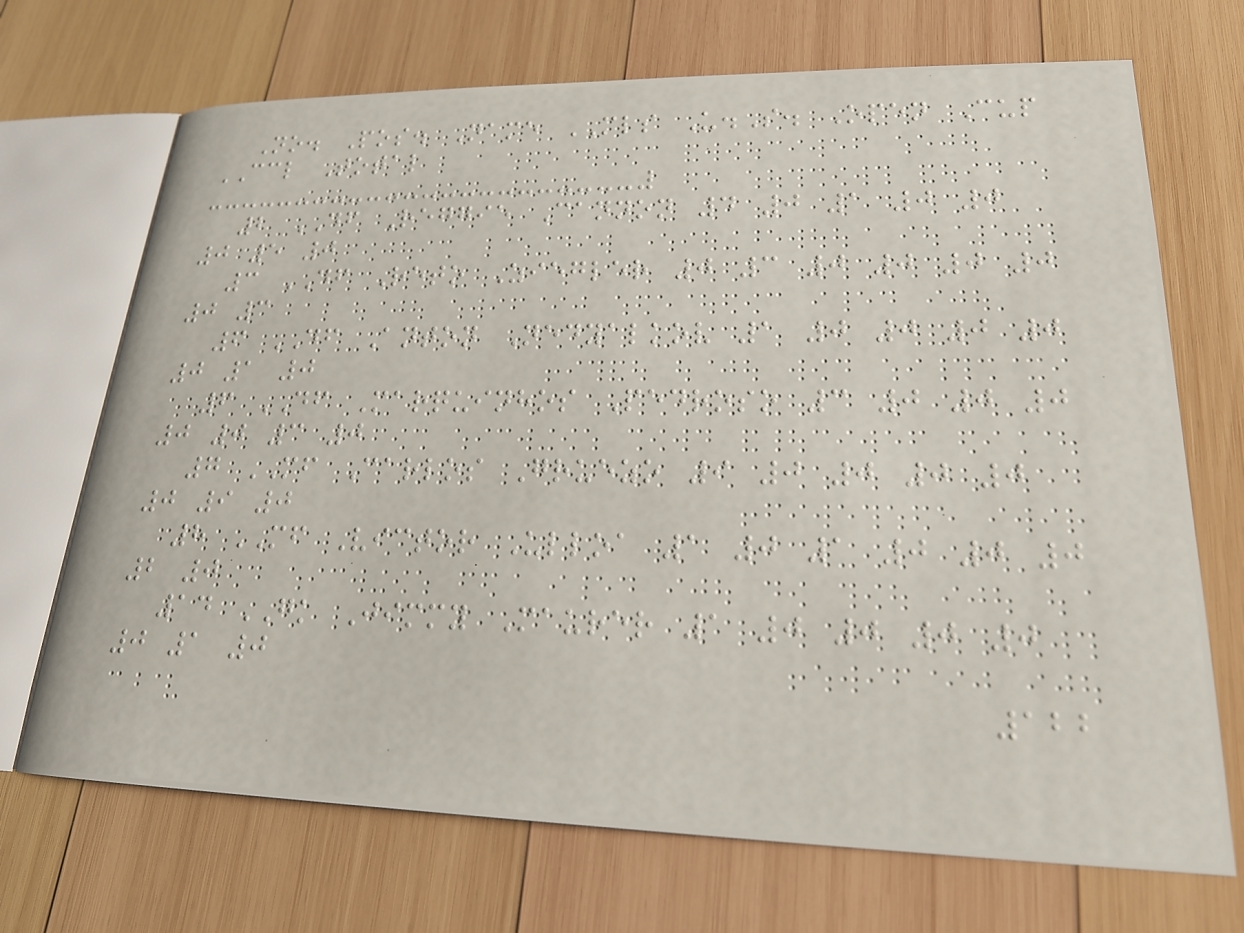No. Pos. Name MLS U.S. Open Cup
CCL Total
2 DF Reggie Cannon 4 0 1 0 0
0 5 0
3 DF Reto Ziegler 0 3 0 0 0 0
0 3
6 DF Anton Nedyalkov 1 0 0 0 0
0 1 0
6 DF Marquinhos Pedroso 3 0 0 0
0 0 3 0
7 MF Carlos Gruezo 9 0 0 0 0
0 9 0
8 MF Victor Ulloa 1 0 1 0 0 0
2 0
14 GK Jimmy Maurer 1 0 0 0 0
0 1 0
122
